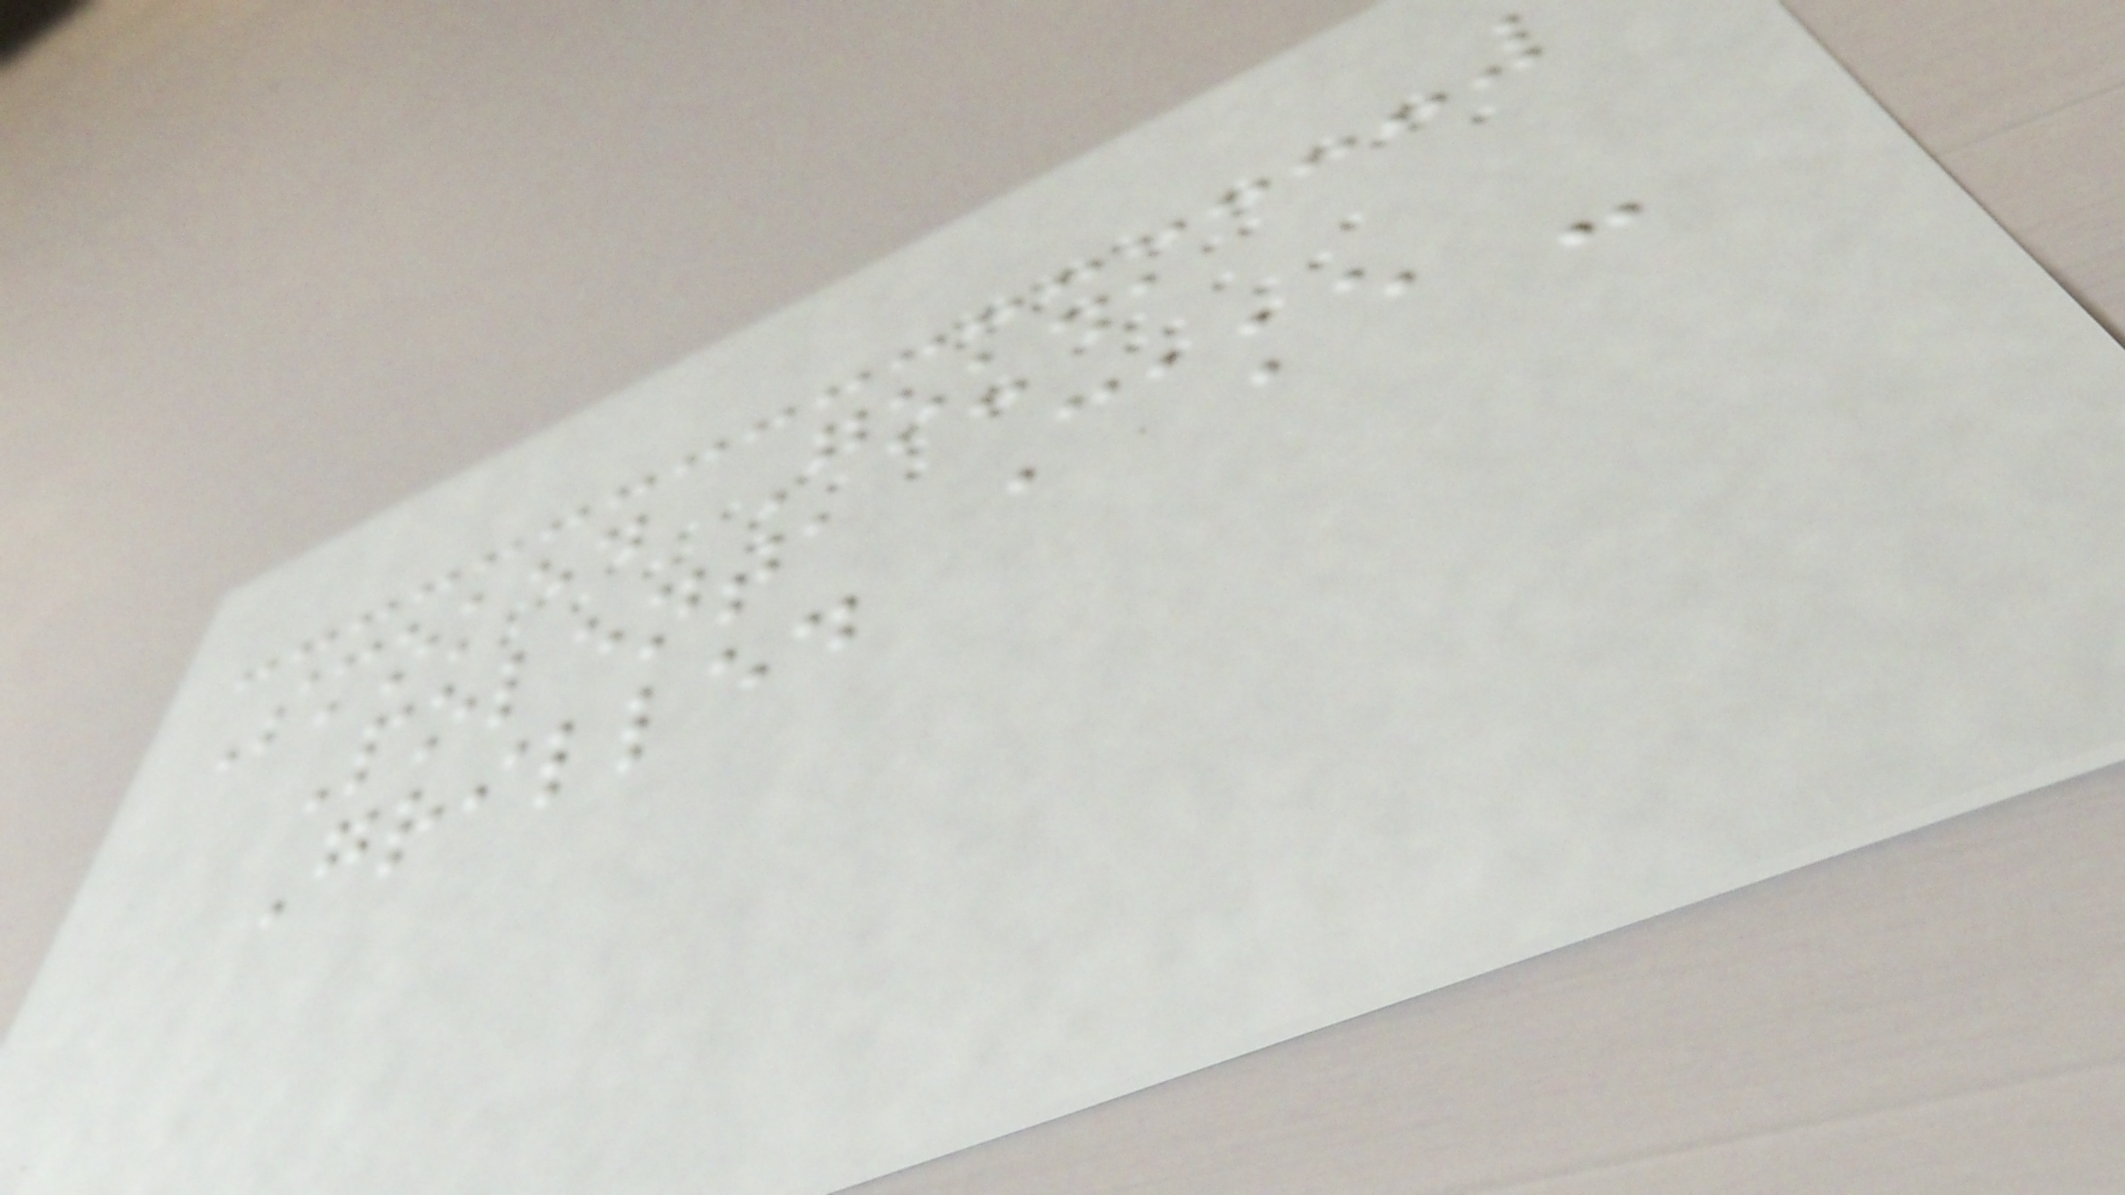Smoked Gouda
Polenta Cake -
Grilled
